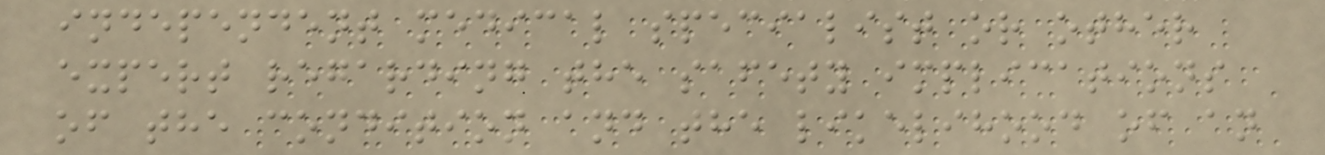independent medical specialist or other
expert regarding the safety implications
of the condition and the likelihood of an
